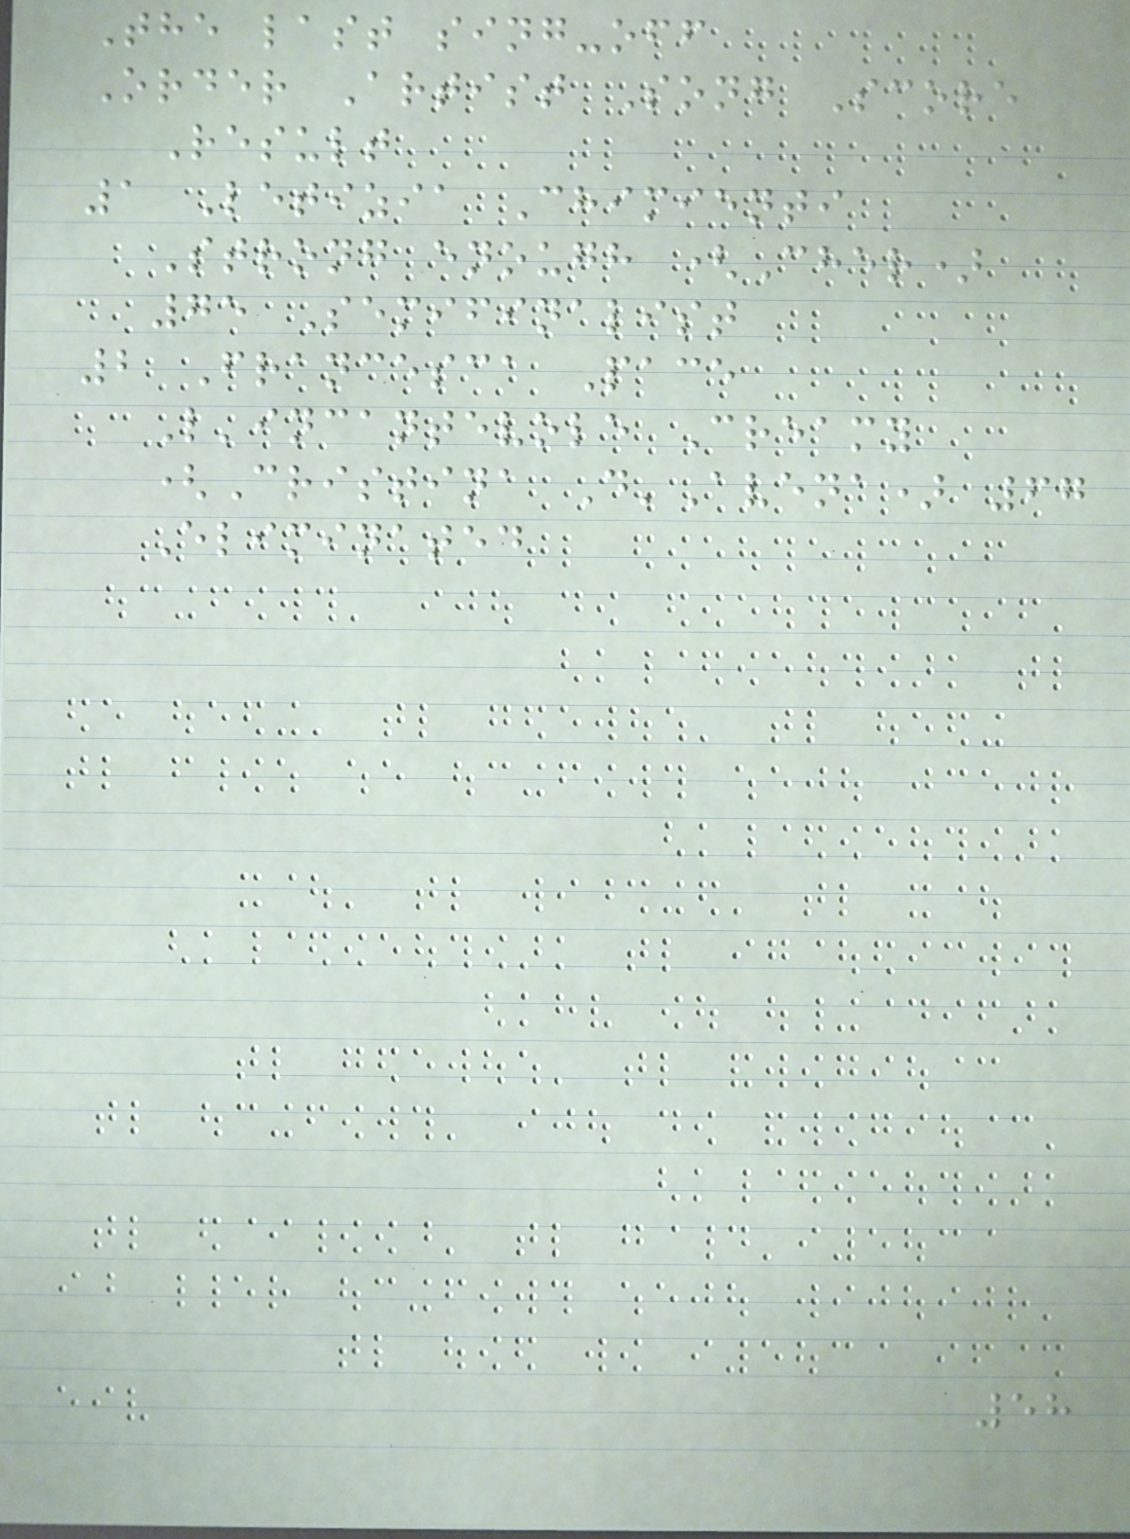The last sing-off
Order Artist Song Score
Result
1 Letizia Chimienti
Strong enough (Cher)
75 Semifinalist
2 Francesca Pace
L'incantevole Creamy
(Cristina D'Avena) 67
Eliminated
58
